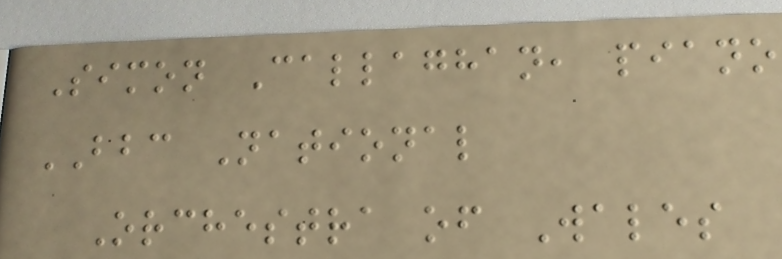Simon Callaghan, piano
BBC National
Orchestra of Wales
